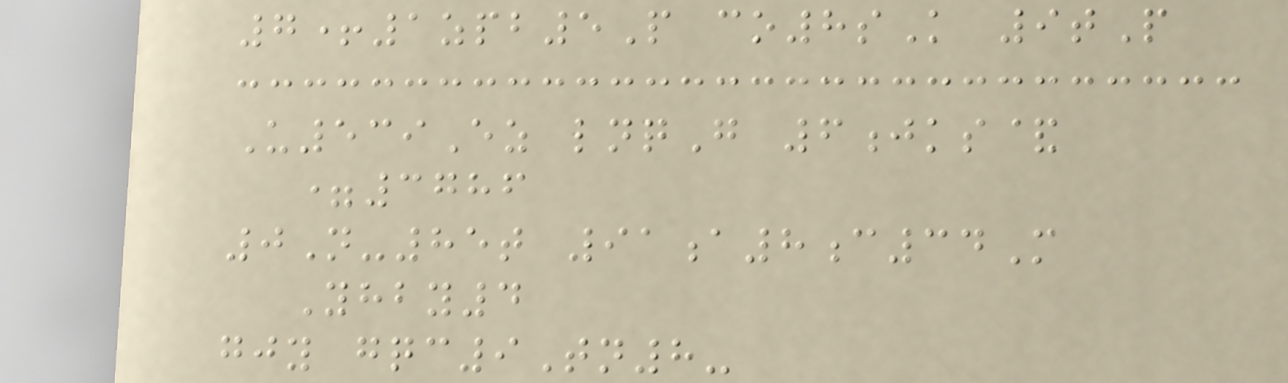7+1zpb5P co8sK 9tP
U539Ez lnqG 6jks&
=3786
0N-85t 91a8c34M
Yhby4
gjy gqc9Tn8-
